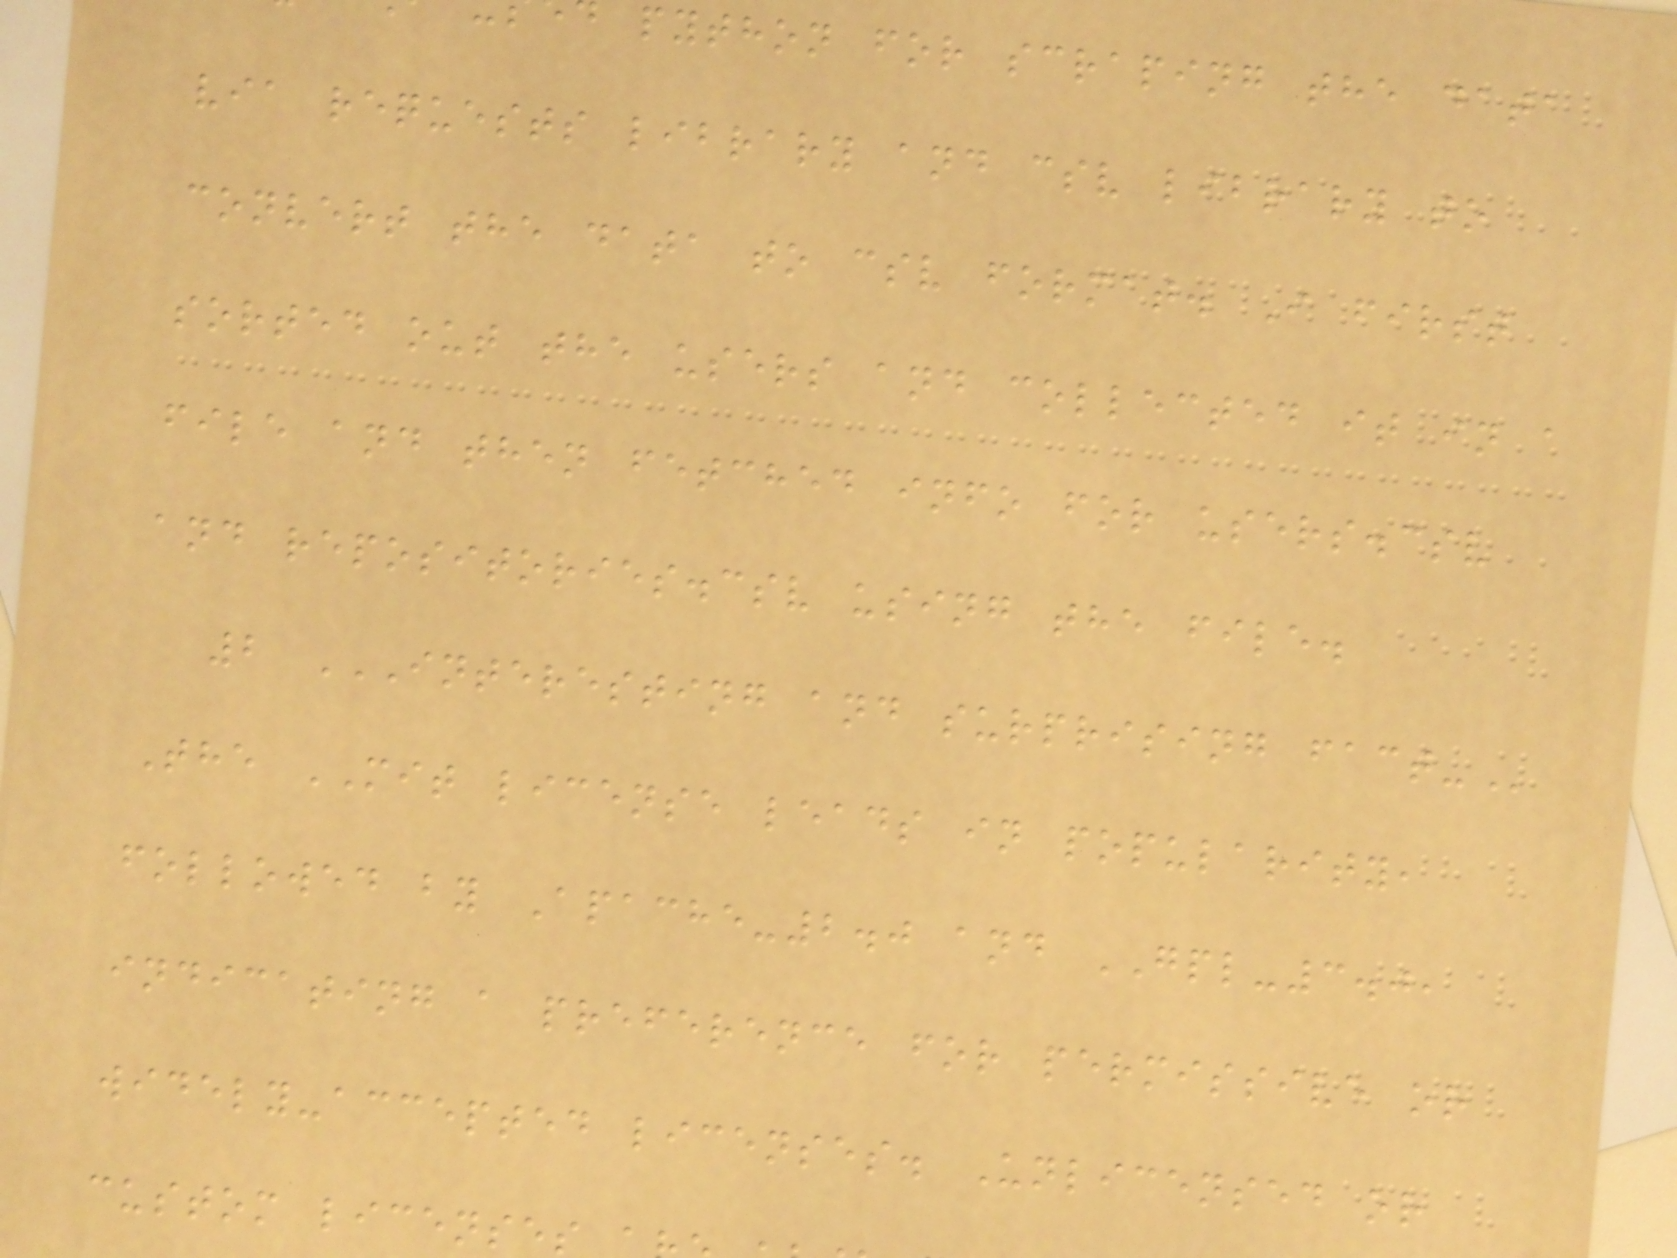python for scraping the data
via requests library and csv library to
convert the data to csv format. I first
sorted out the users and collected it in a
file and then fetched info for users.csv
and repositories.csv using the file.
2 INTERESTING AND SURPRISING FACT-
The MIT license leads in popularity,
followed by Apache-2.0 and GPL-3.0,
indicating a preference for permissive or
widely-accepted licenses. Unlicensed or
custom licenses
